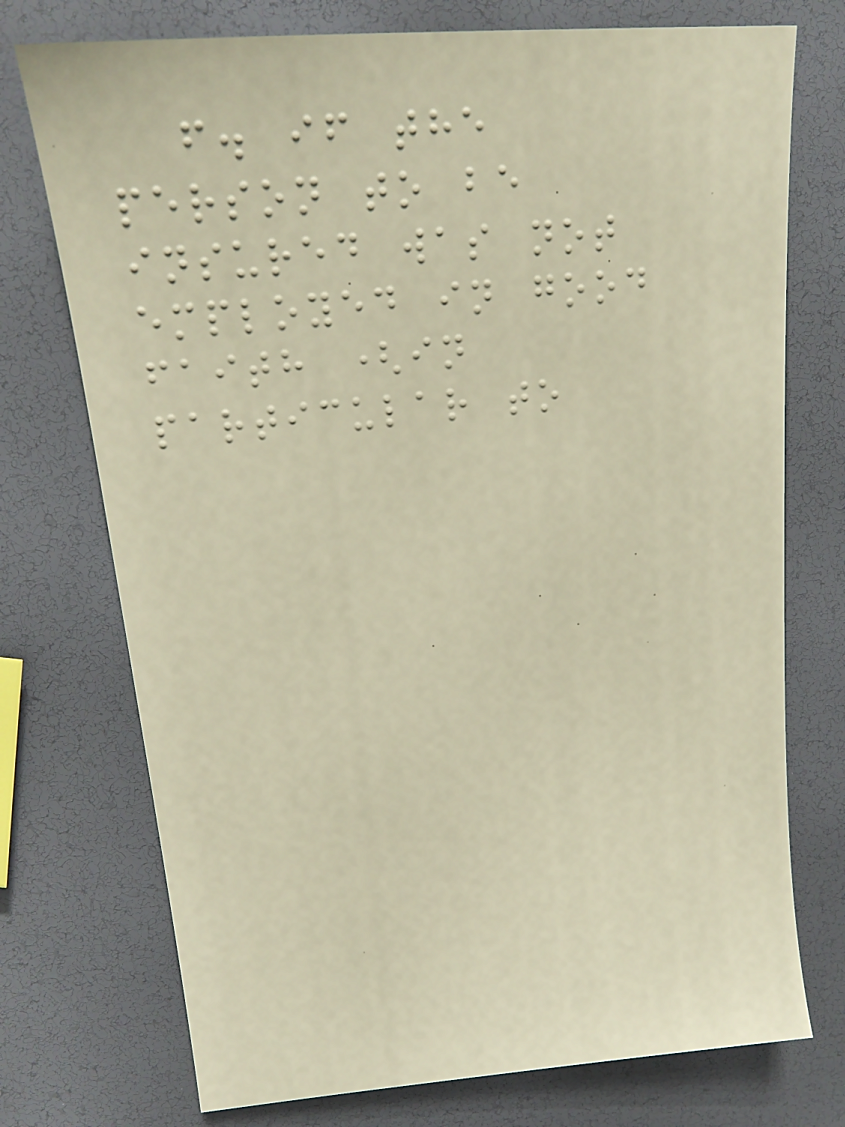f. if the
person to be
insured was not
employed in good
faith (in
particular to
